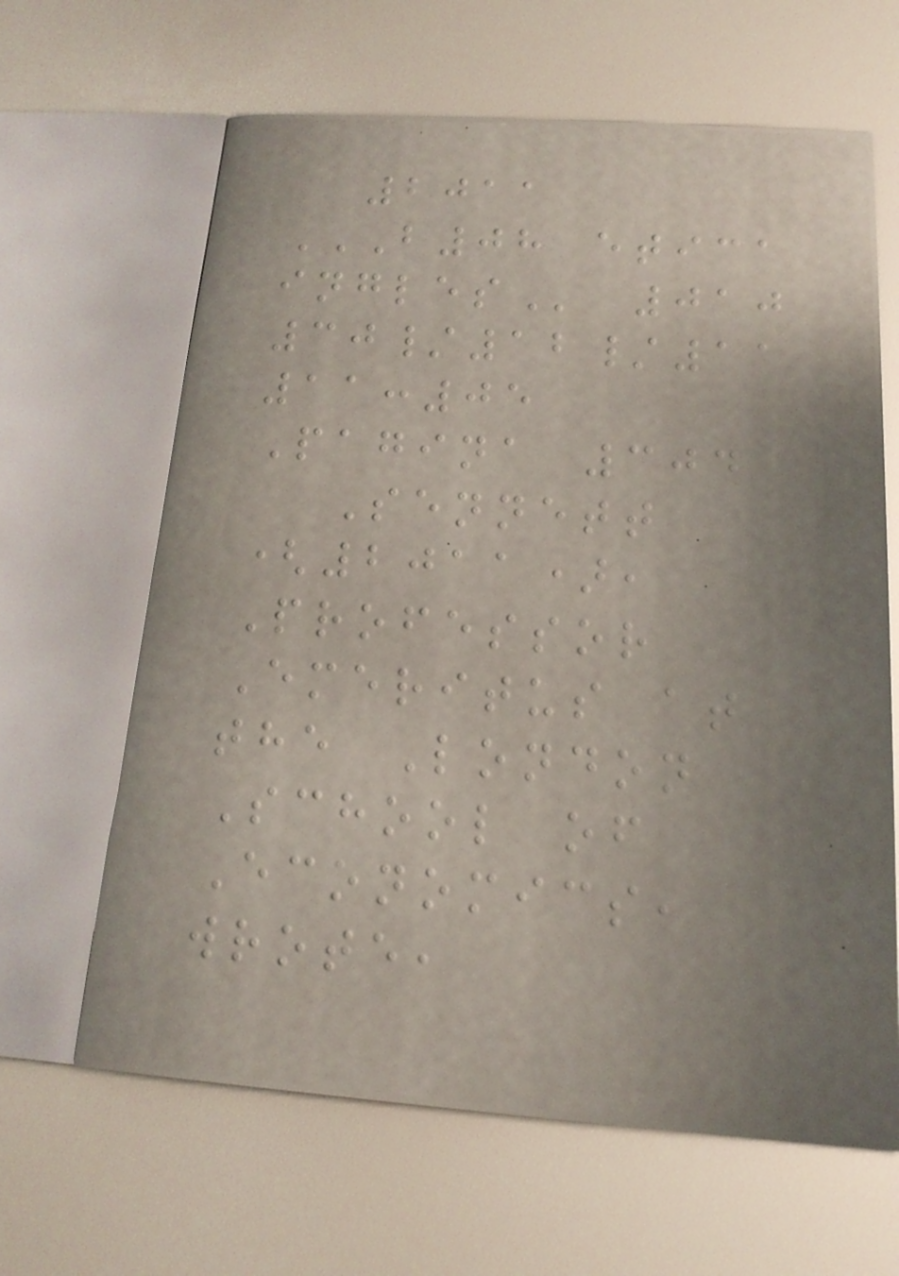2011
B08 ETICA
INGLES 010
30/12/11
11:05
Pagina 304
Sennett
(2011),
Professor
Emeritus at
the London
School of
Economics,
wrote,
